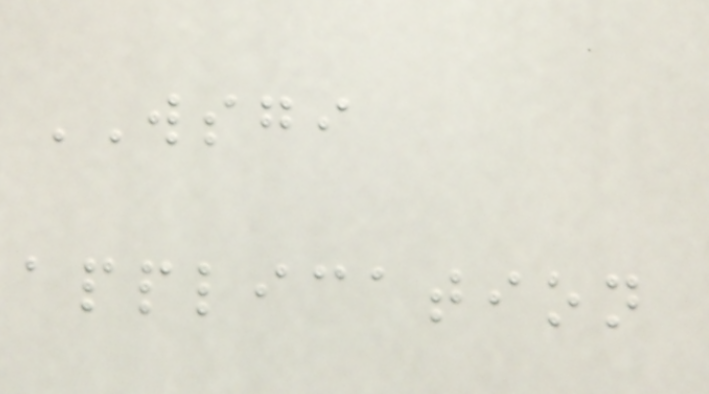WSGI
application
